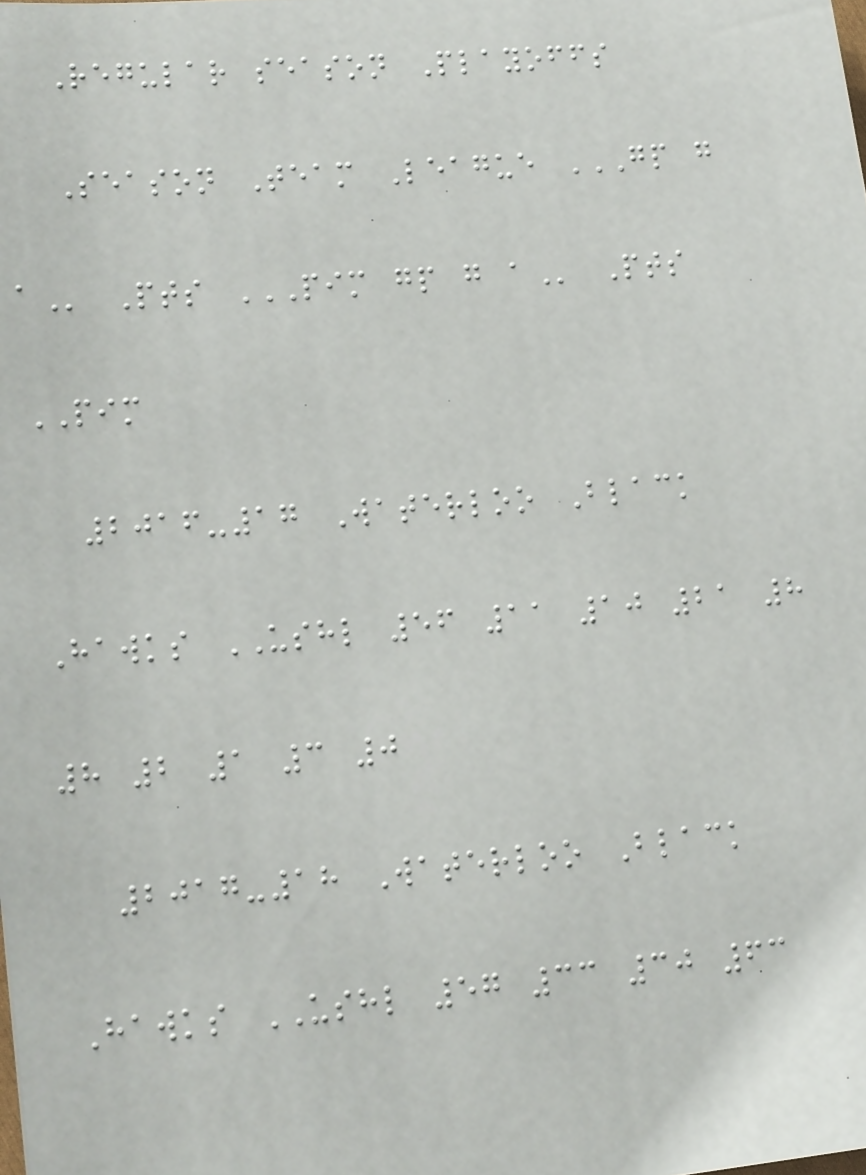Regular season Playoffs
Season Team League GP G
A Pts PIM GP G A Pts
PIM
2016-17 Waterloo Black
Hawks USHL 56 11 10 21 8
8 2 1 3 0
2017-18 Waterloo Black
Hawks USHL 57 33 30 63
